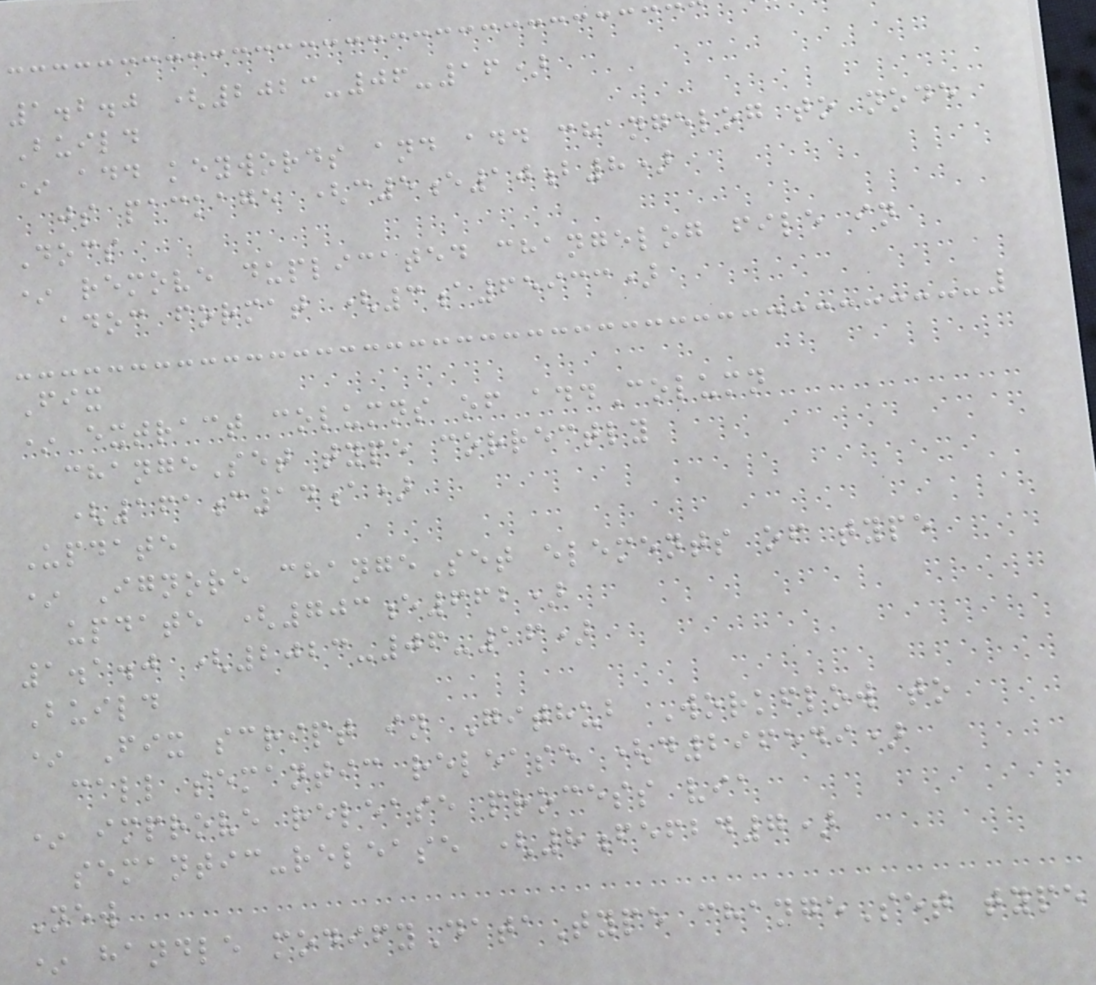1.2.0 (2023-06-16)
Build
* add keywords and add changelog to node
js package (c5e10b8)
Docs
* remove duplicated changelog file in
adoc format (3a65933)
Fix
* extract columns of addColumn
changeSet type correctly
(161c14a)
Update
* Ignore changeSet elements of type
update (703e662)
1.1.0 (2023-06-16)
Build
* Fix script in Github Workflow to
call semantic release (d296549)
* improve release process via
semantic-release (8fefbd7)
New
* handle modifyDataType changeSet type
